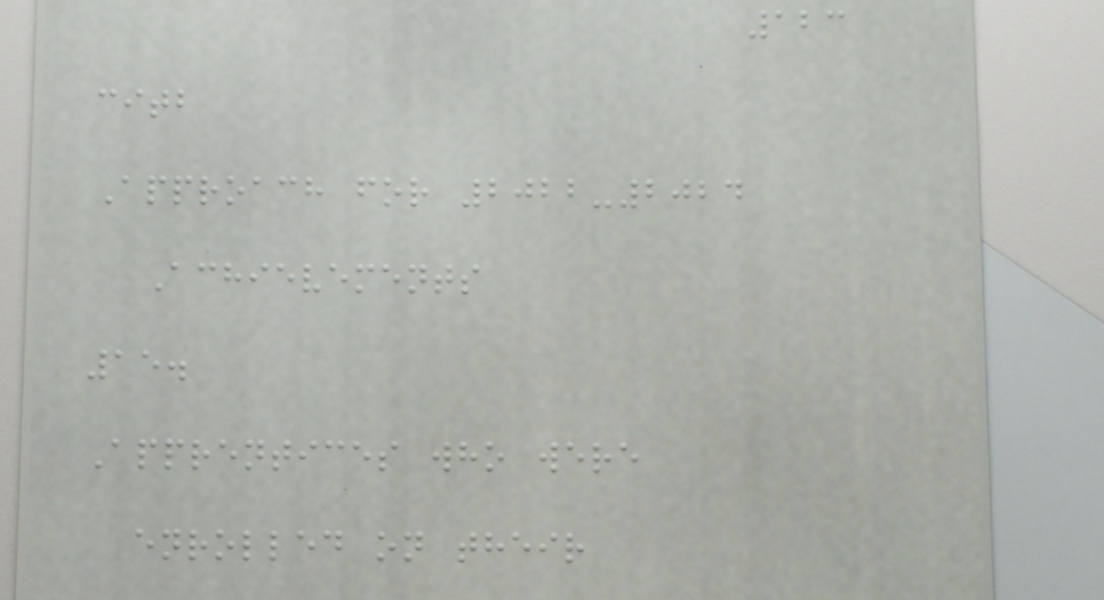123
citb
Approach for 2022-2024
Achievements
15.
Apprentices who were
enrolled on their
